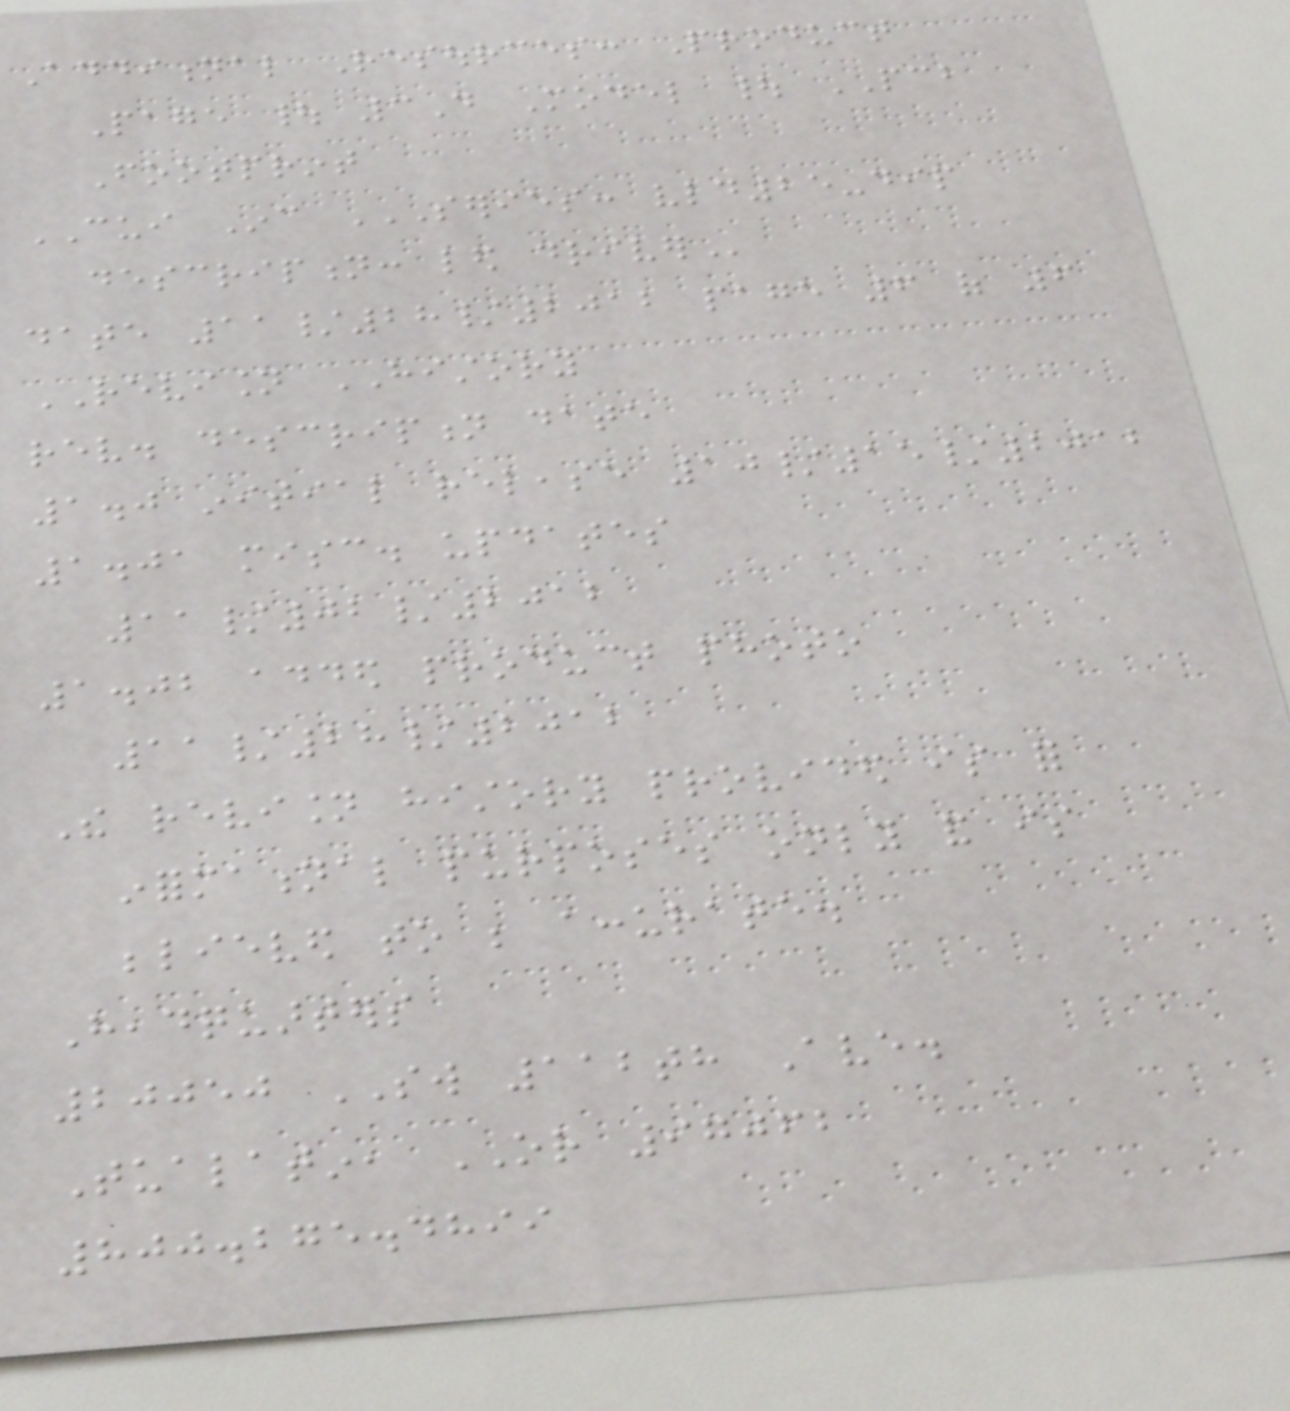Additional Resources: Product
Page | 3D Model | PCB
Footprint
CUI Inc SERIES: VLD25-DIP
DESCRIPTION: LED DRIVER
date 11/28/2012 page 6 of 6
REVISION HISTORY
rev. description date
1.0 initial release 10/15/2012
1.01 misc. updates
11/02/2012
1.02 added product photo
11/28/2012
The revision history provided is for
informational purposes only and is
believed to be accurate.
Headquarters
20050 SW 112th Ave.
Tualatin, OR 97062
800.275.4899
